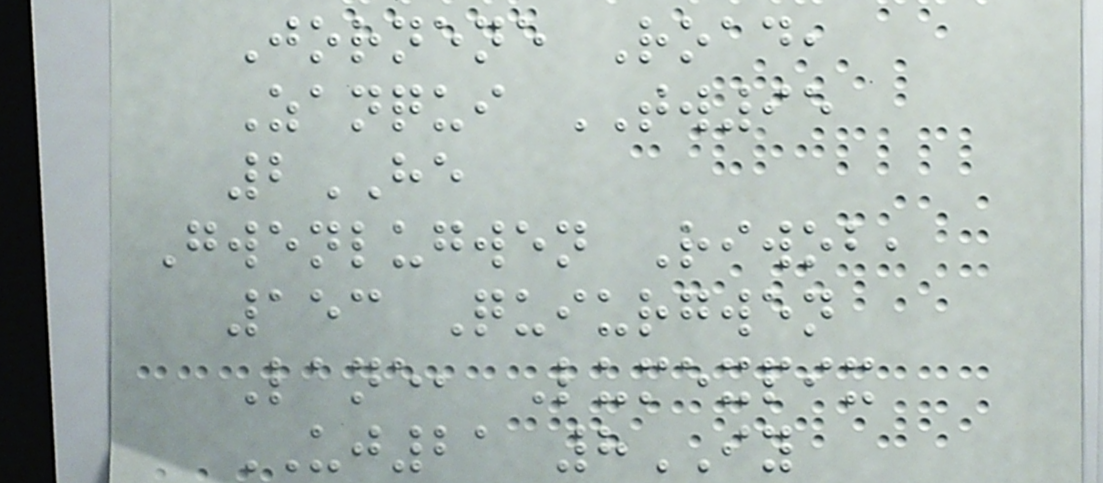Jornene Road,
Zanqui TW95
2HE
Gwenlugwen Riwob,
153 Quiurgwen
Lane, Lumexpix
UJ21 8IY
